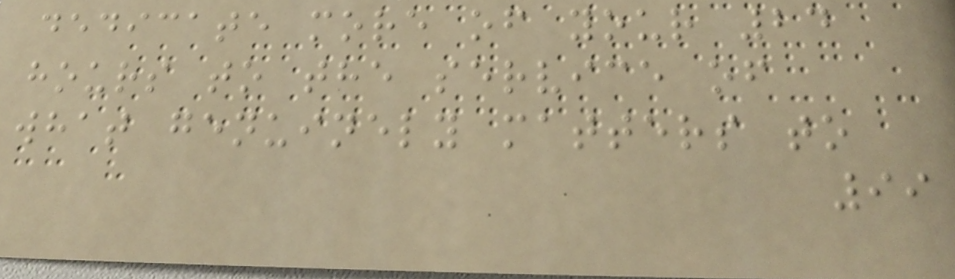dedicate more of your 24
hours to the service of
what genuinely matters to
99
